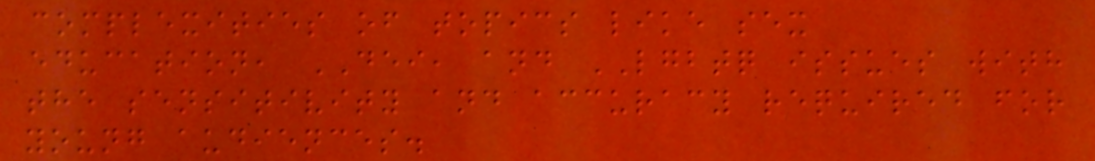complexities of topics like sex
education, DEI, and LGBTQ issues with
the sensitivity and accuracy required for
young audiences.
